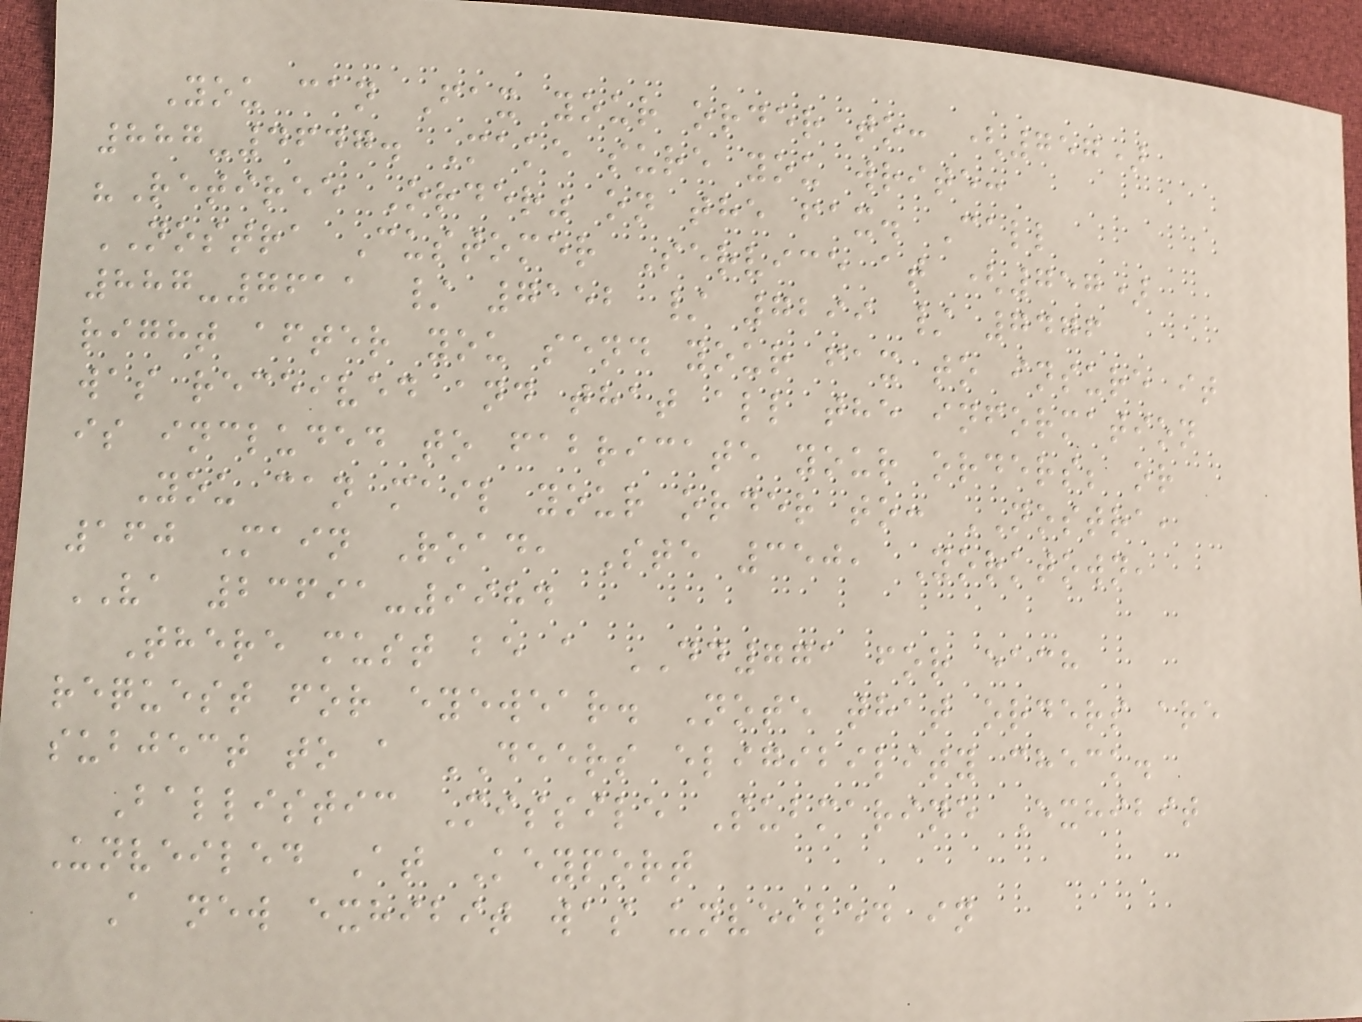You can Fax your order to: (757)
887-4647. Make sure you write:
"Retiree Order" on the fax. Call
NOSTRA Customer Service at (757)
887-7611 / 7152 / 7299 / 7476
right after you send your fax to insure it
was received and that all the information
is included to fabricate your orders; or
You can mail your order to: NOSTRA,
160 Main Road, Ste 350, Yorktown,
VA 23691-9984
There must be a DD771 for each
request for eyewear. Note that orders are
subject to a DEERS eligibility check.
Ballistic Missile Submarine Exhibit
Unveiled At Keyport
A new exhibit was unveiled in
